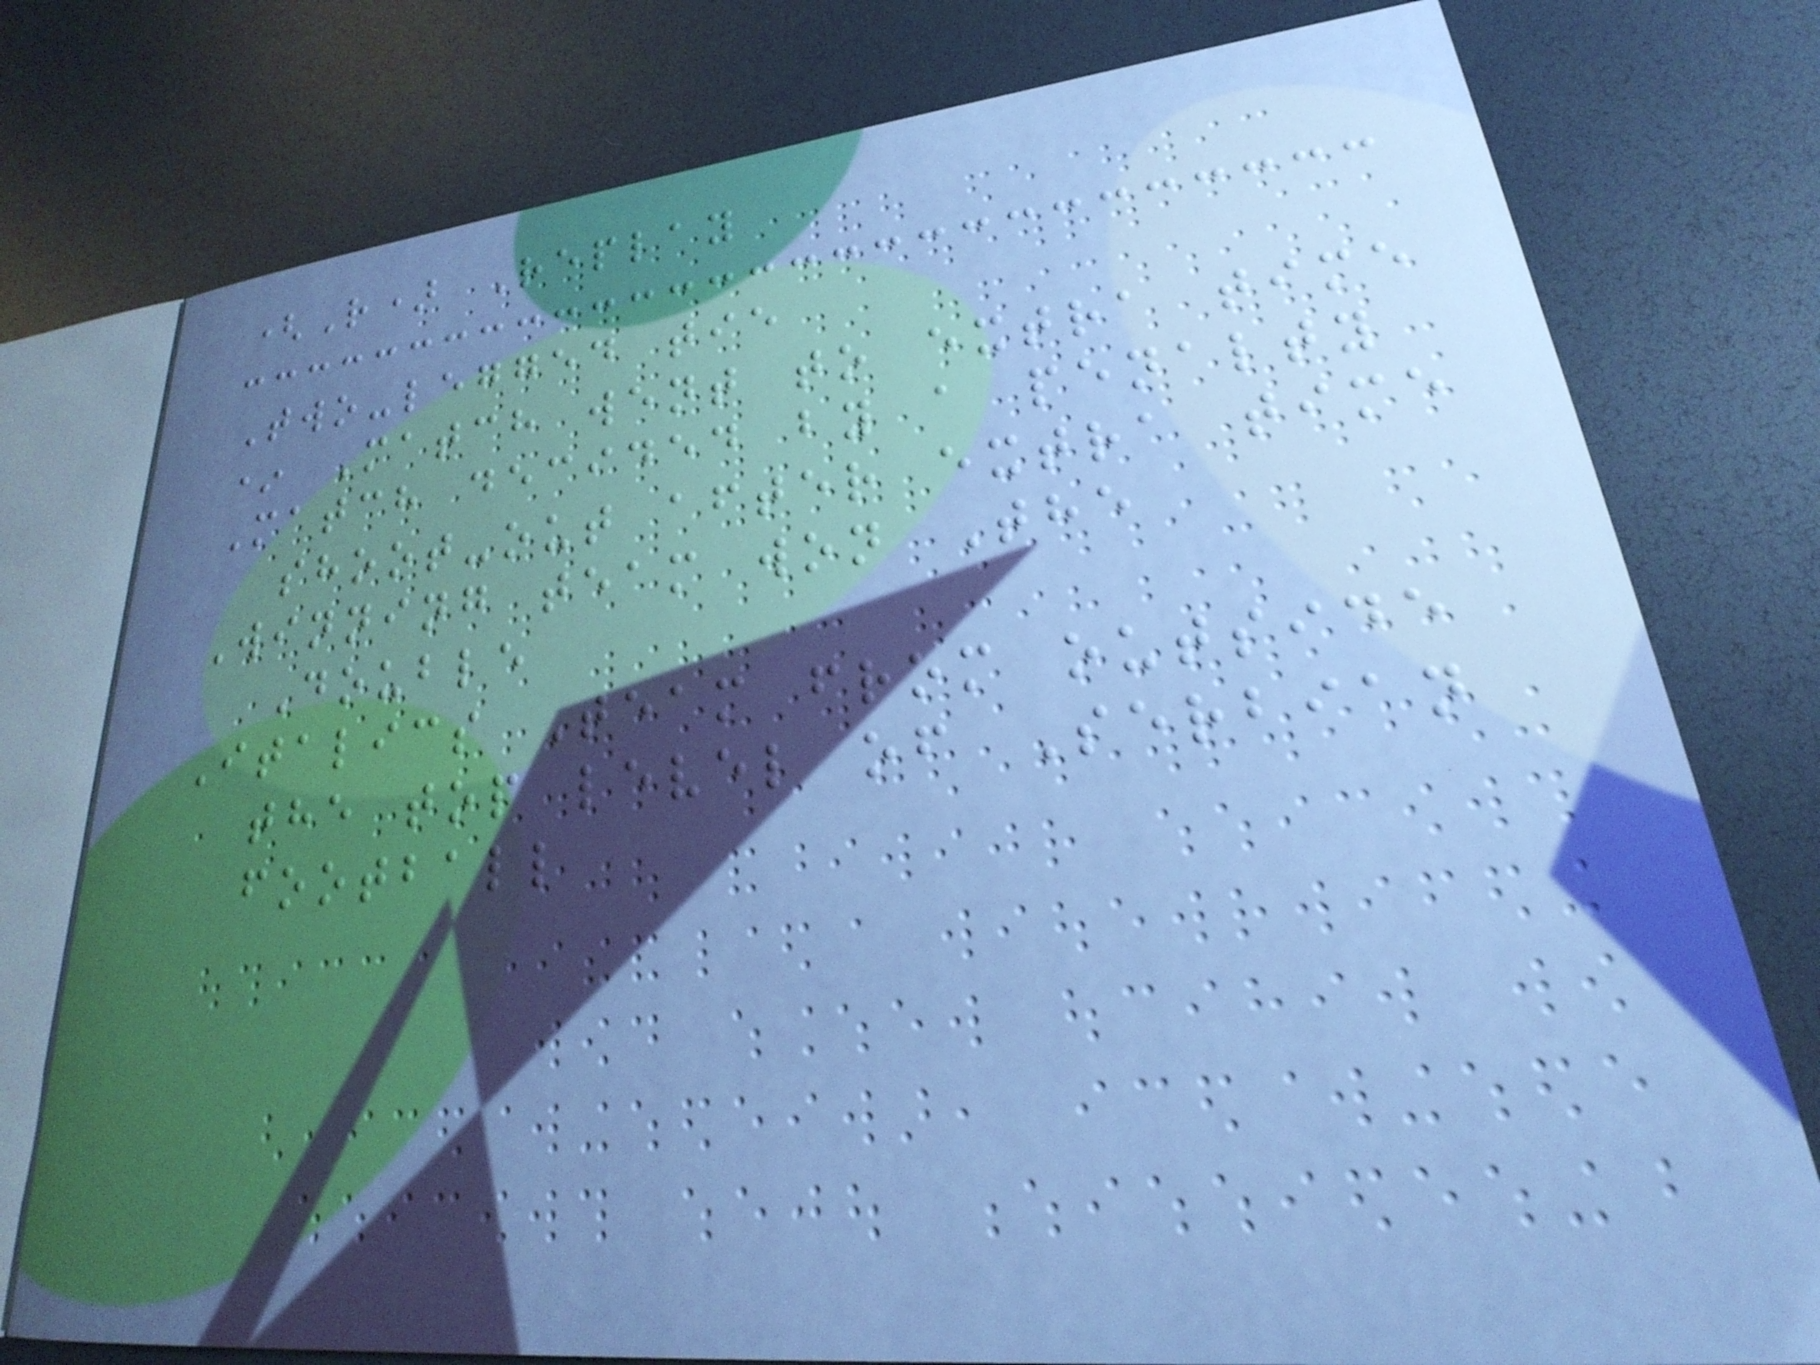(R) Replay
Two-legged tie
* Match went to extra time
Match decided by a penalty
shoot-out after extra time
Winning team won The
Double
Italics Team from outside
the top level of Serbian
football
